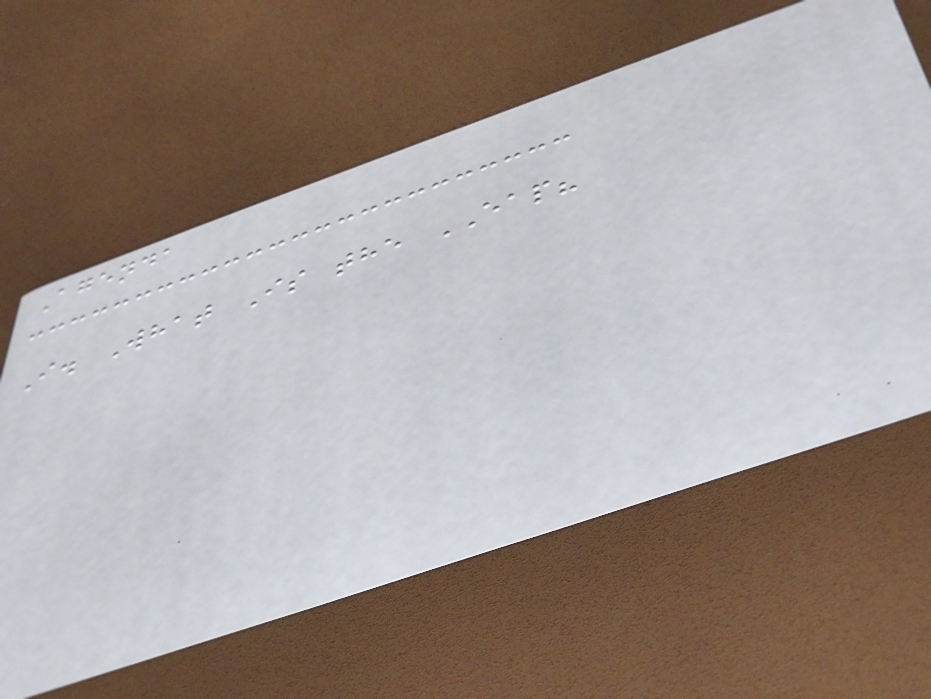Agenda
I. What Is the EAP?
